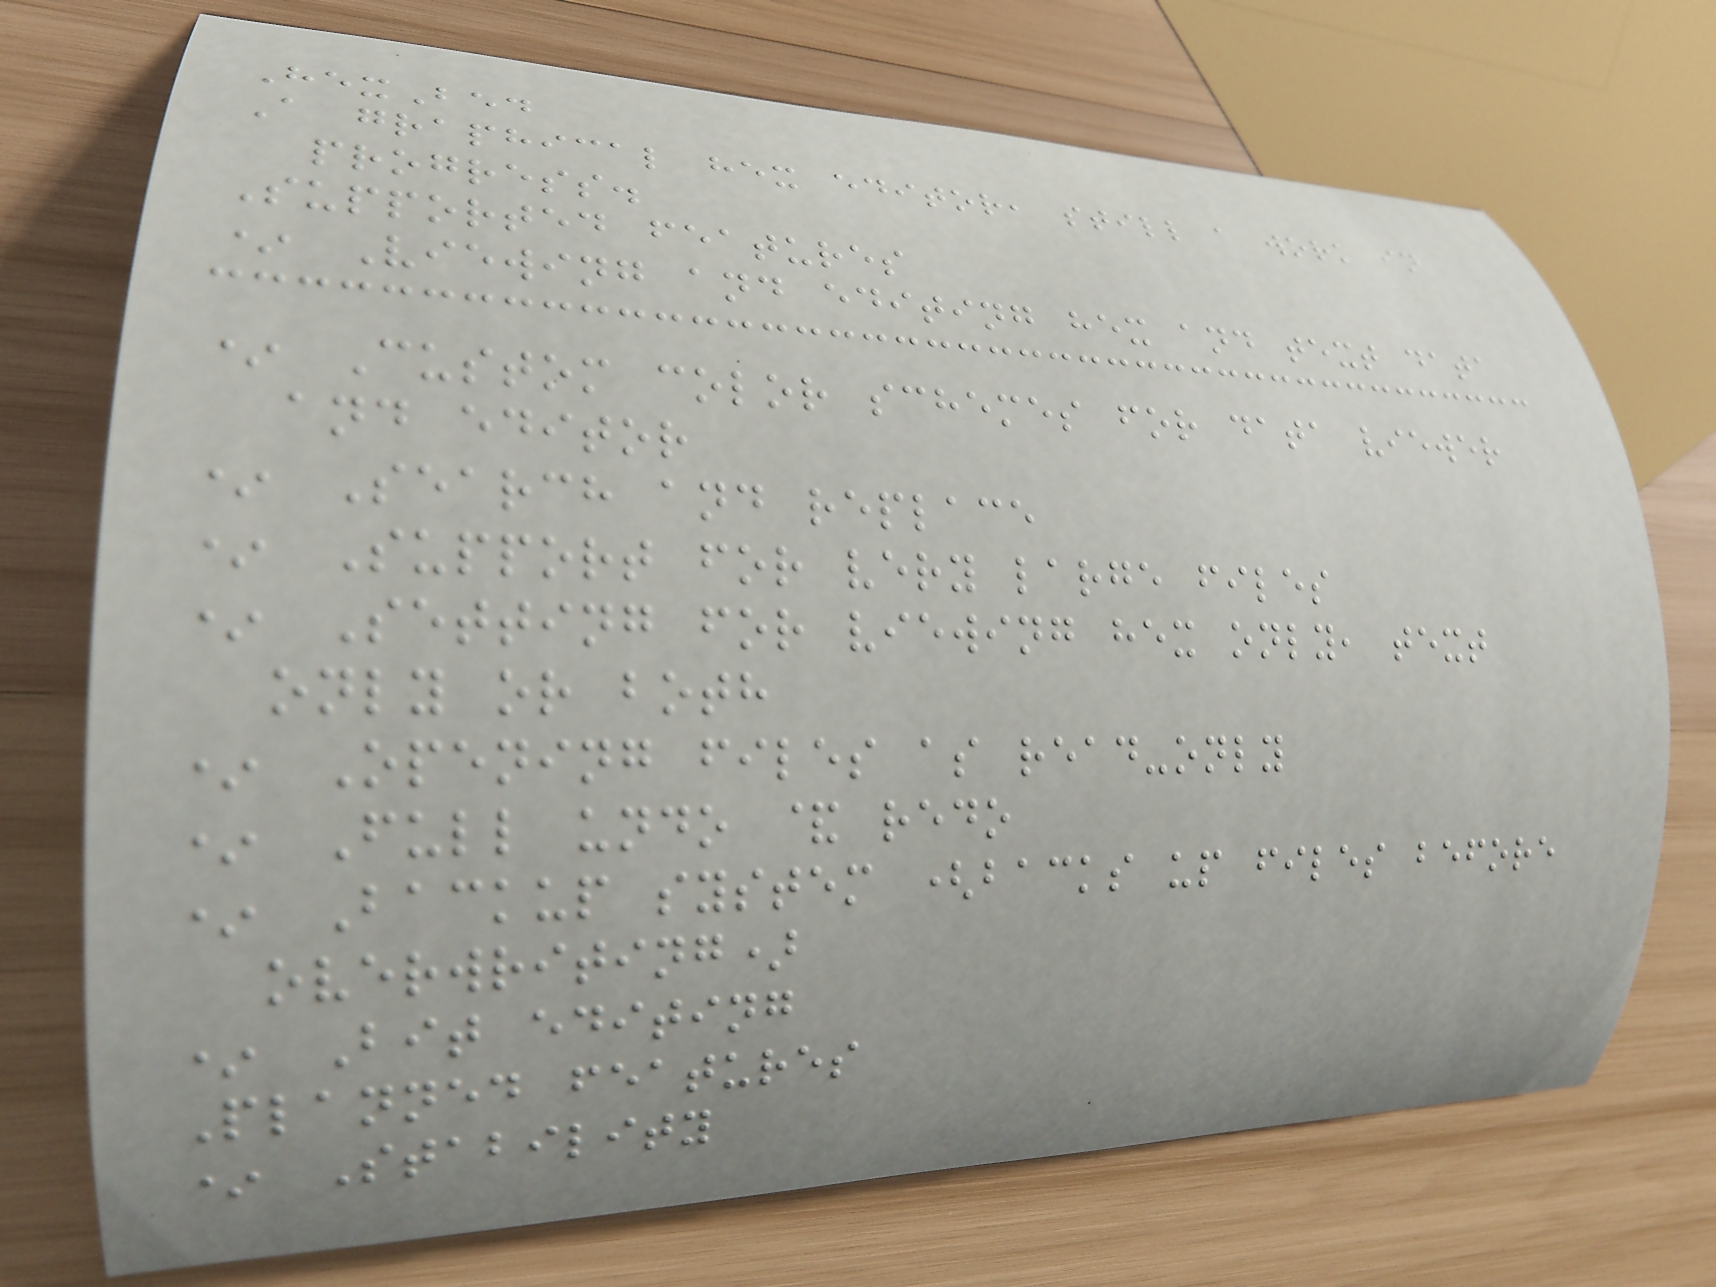HexBed
A graphical hex editor, still a work in
progress.
Supported features
* Viewing and editing hex and text data
* Custom color schemes for data viewer
and editor
* Search and replace
* Support for very large files
* Setting for viewing hex only, text
only or both
* Opening files as read-only
* Full undo & redo
* Backup system (backs up files before
overwriting)
* Bit editing
Planned features
* Stability
